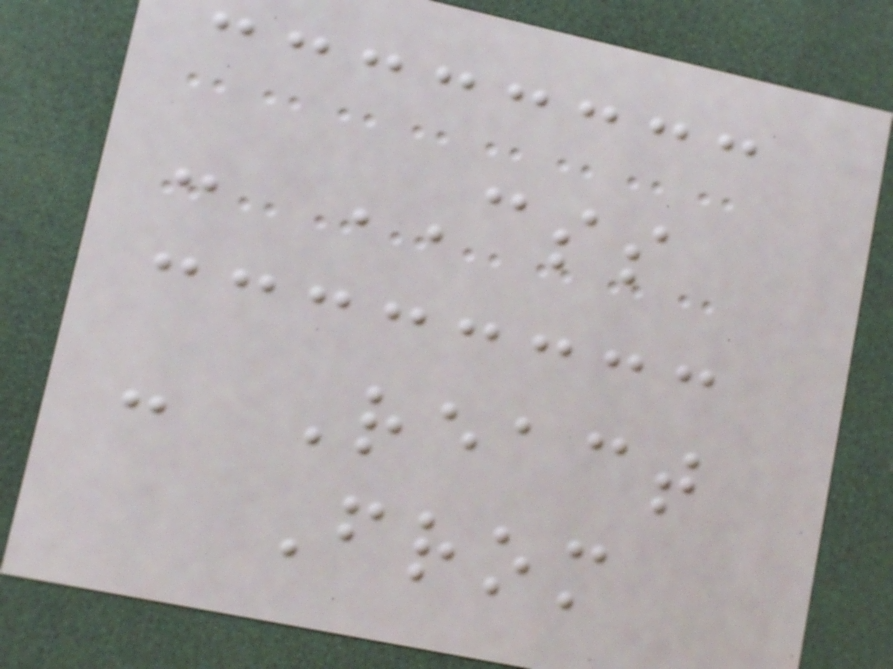- CSS
- React
From
